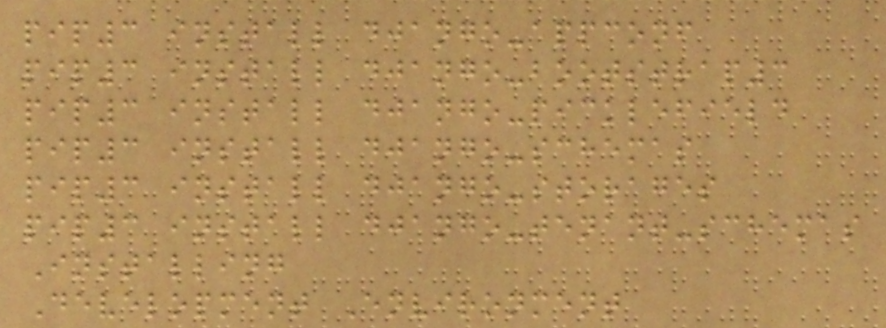pip3 install django-appconf
pip3 install django-bootstrap3
pip3 install django-picklefield
pip3 install django-schemas
pip3 install django-storages
pip3 install django-tenant-schemas
Installing
Development Environment
